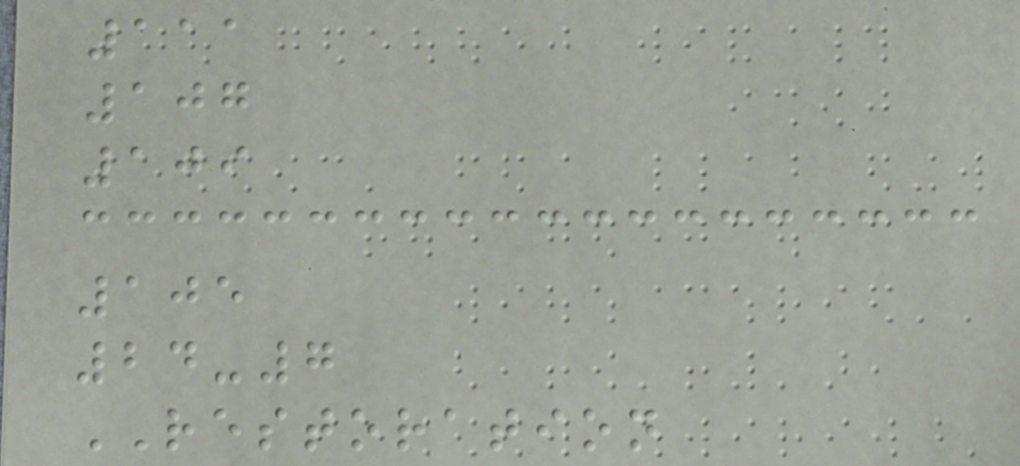111
107
109
105
24-7
RESTORATION
